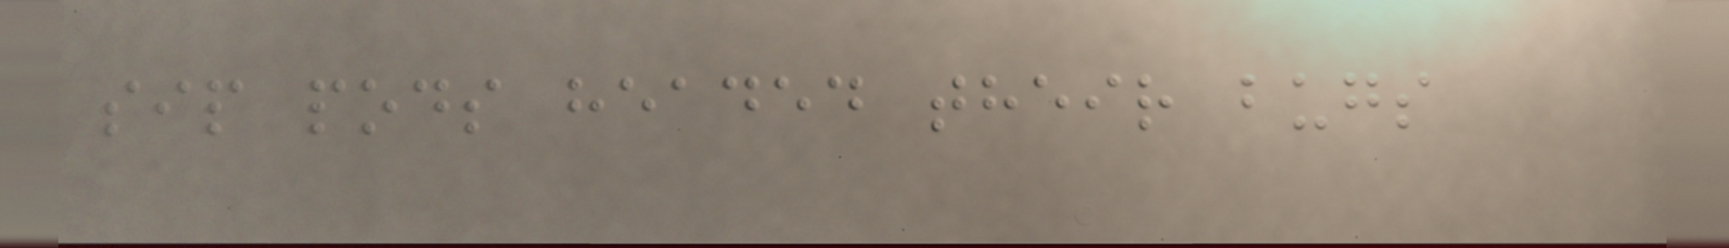sip pods headed their bugs
